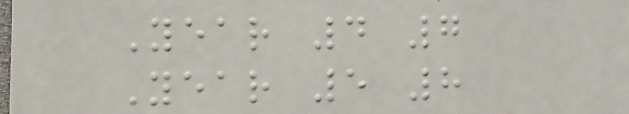Year 4 7
Year 5 8
